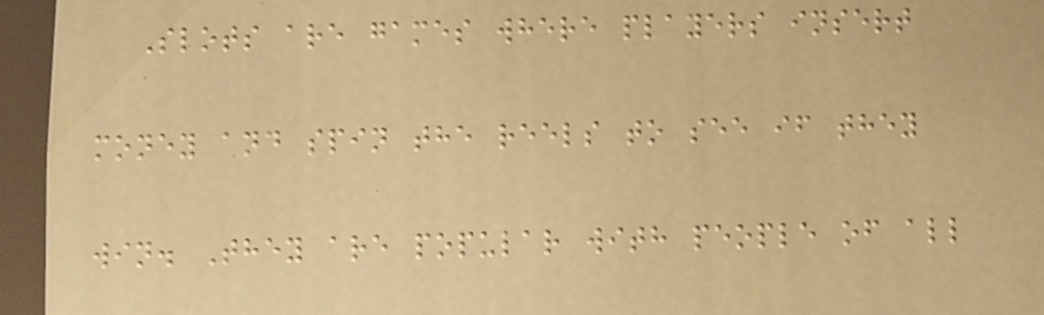Slots are games where players insert
money and spin the reels to see if they
win. They are popular with people of all
